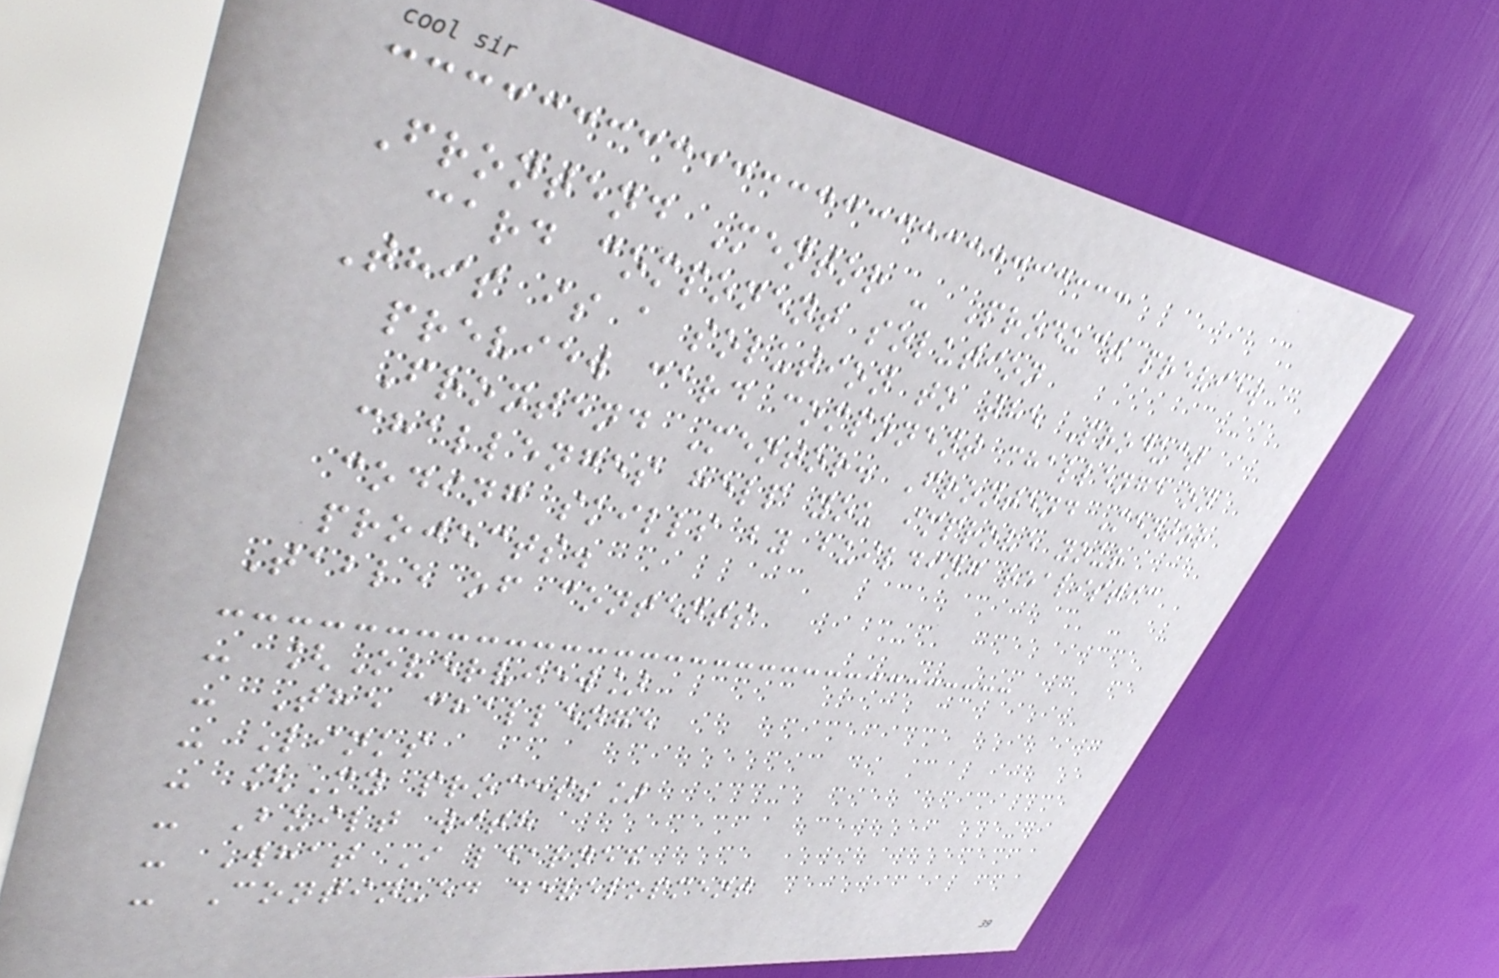Frontend Mentor - Product preview
card component solution
This is a solution to the Product
preview card component challenge on
Frontend Mentor. Frontend Mentor
challenges help you improve your
coding skills by building realistic
projects.
Table of contents
- [Overview]
- The challenge
- Links
- [My process]
- Built with
- What I learned
- Continued development
